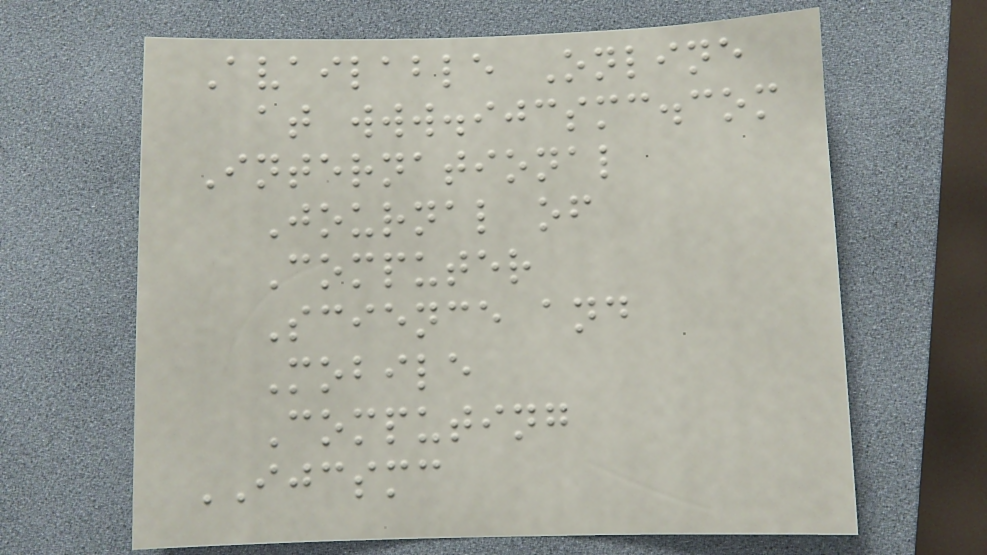Available Online
at www.ijcsmc.com
International
Journal of
Computer
Science and
Mobile
Computing
IJCSMC
